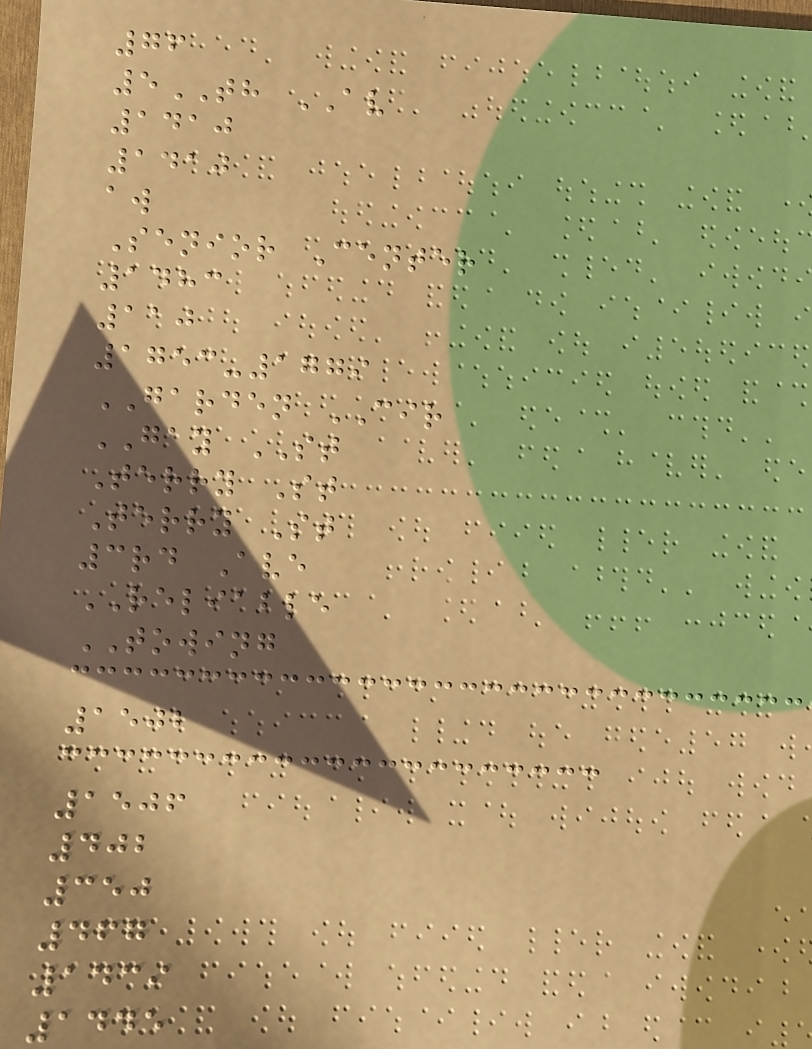76
5TH AV
1410
1410
aw
Senior Center
1483
110
1753-1779
GARDEN CIR
GAY ST
Terry St
Terry St
3rd Ave
RELIABLE
TOWING
1502
1506
402
350
467
1439
1445
